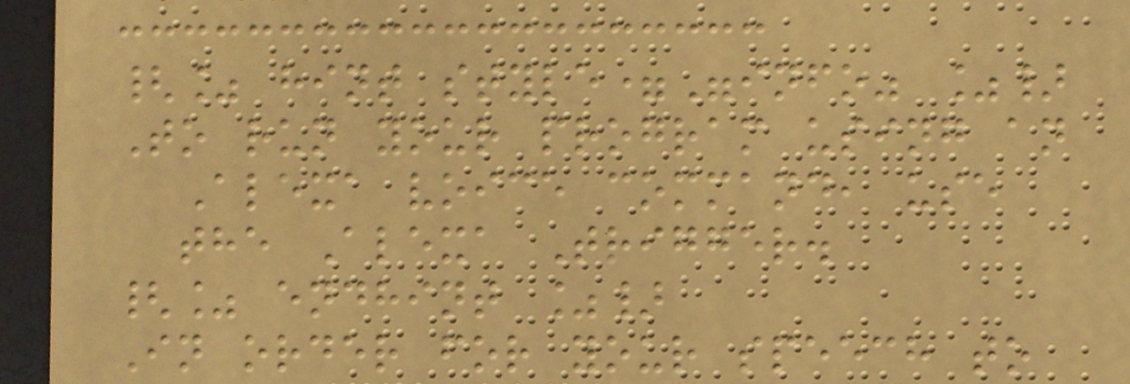{% hint style="info" %}
To run your program using an
Alexa voice command, use
the Alexa Trigger.
{% endhint %}
In order for your speech to
